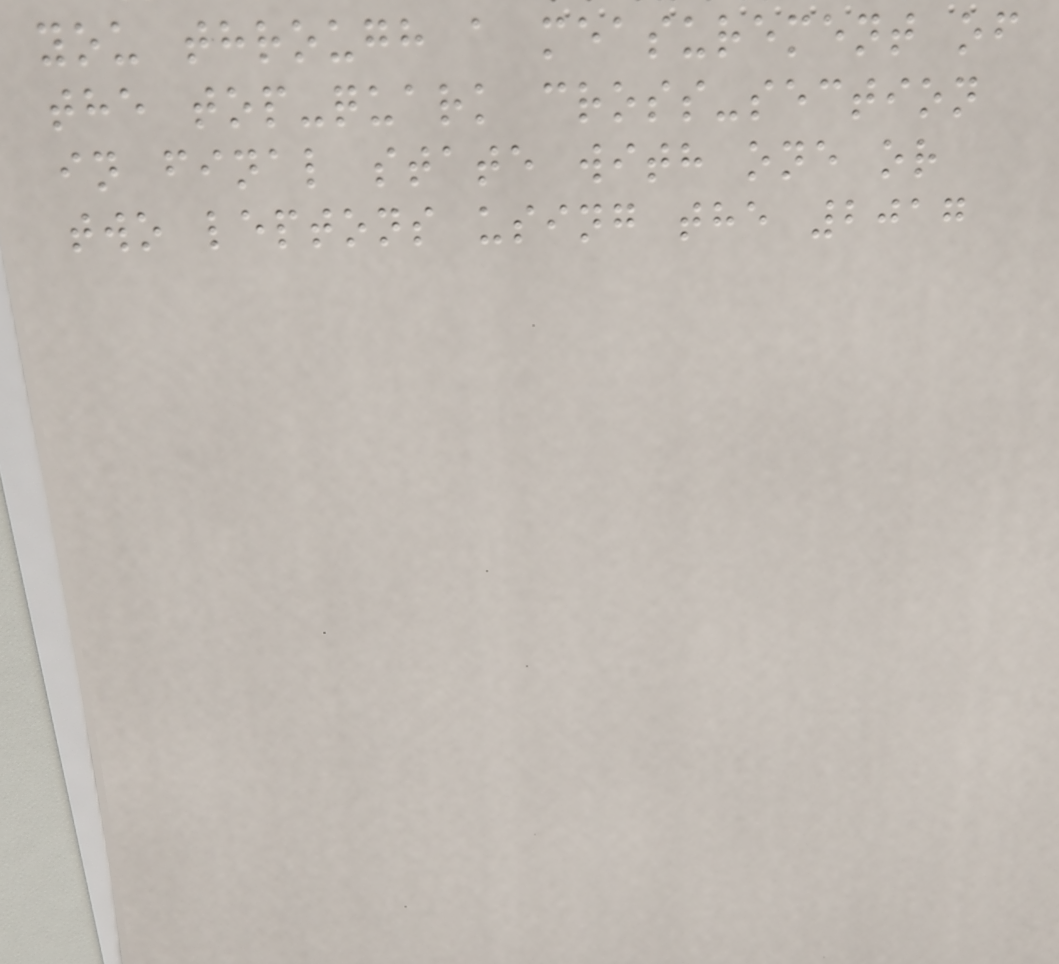you through a measurement of
the top-quark cross-section
in final state with one or
two leptons using the 2017
